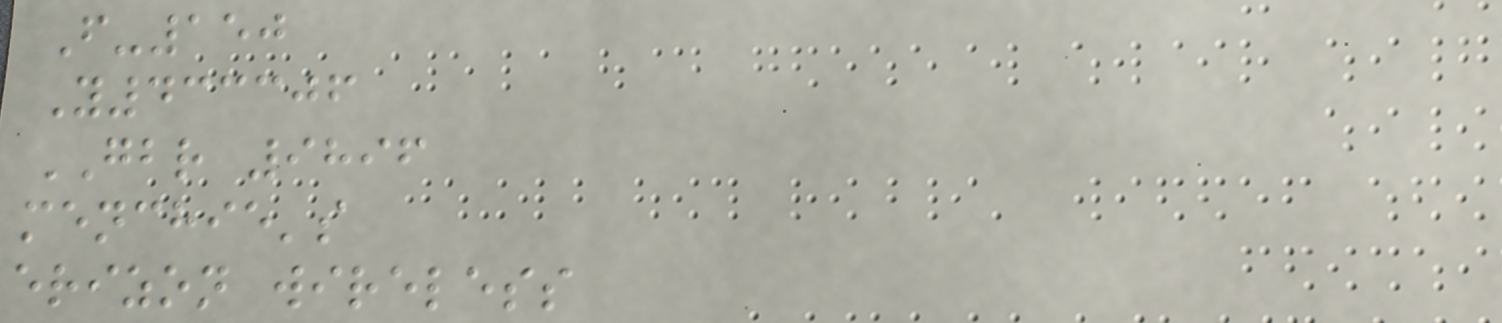F-150
Y433306
GBR 9896
menchie's
erizon wireless
